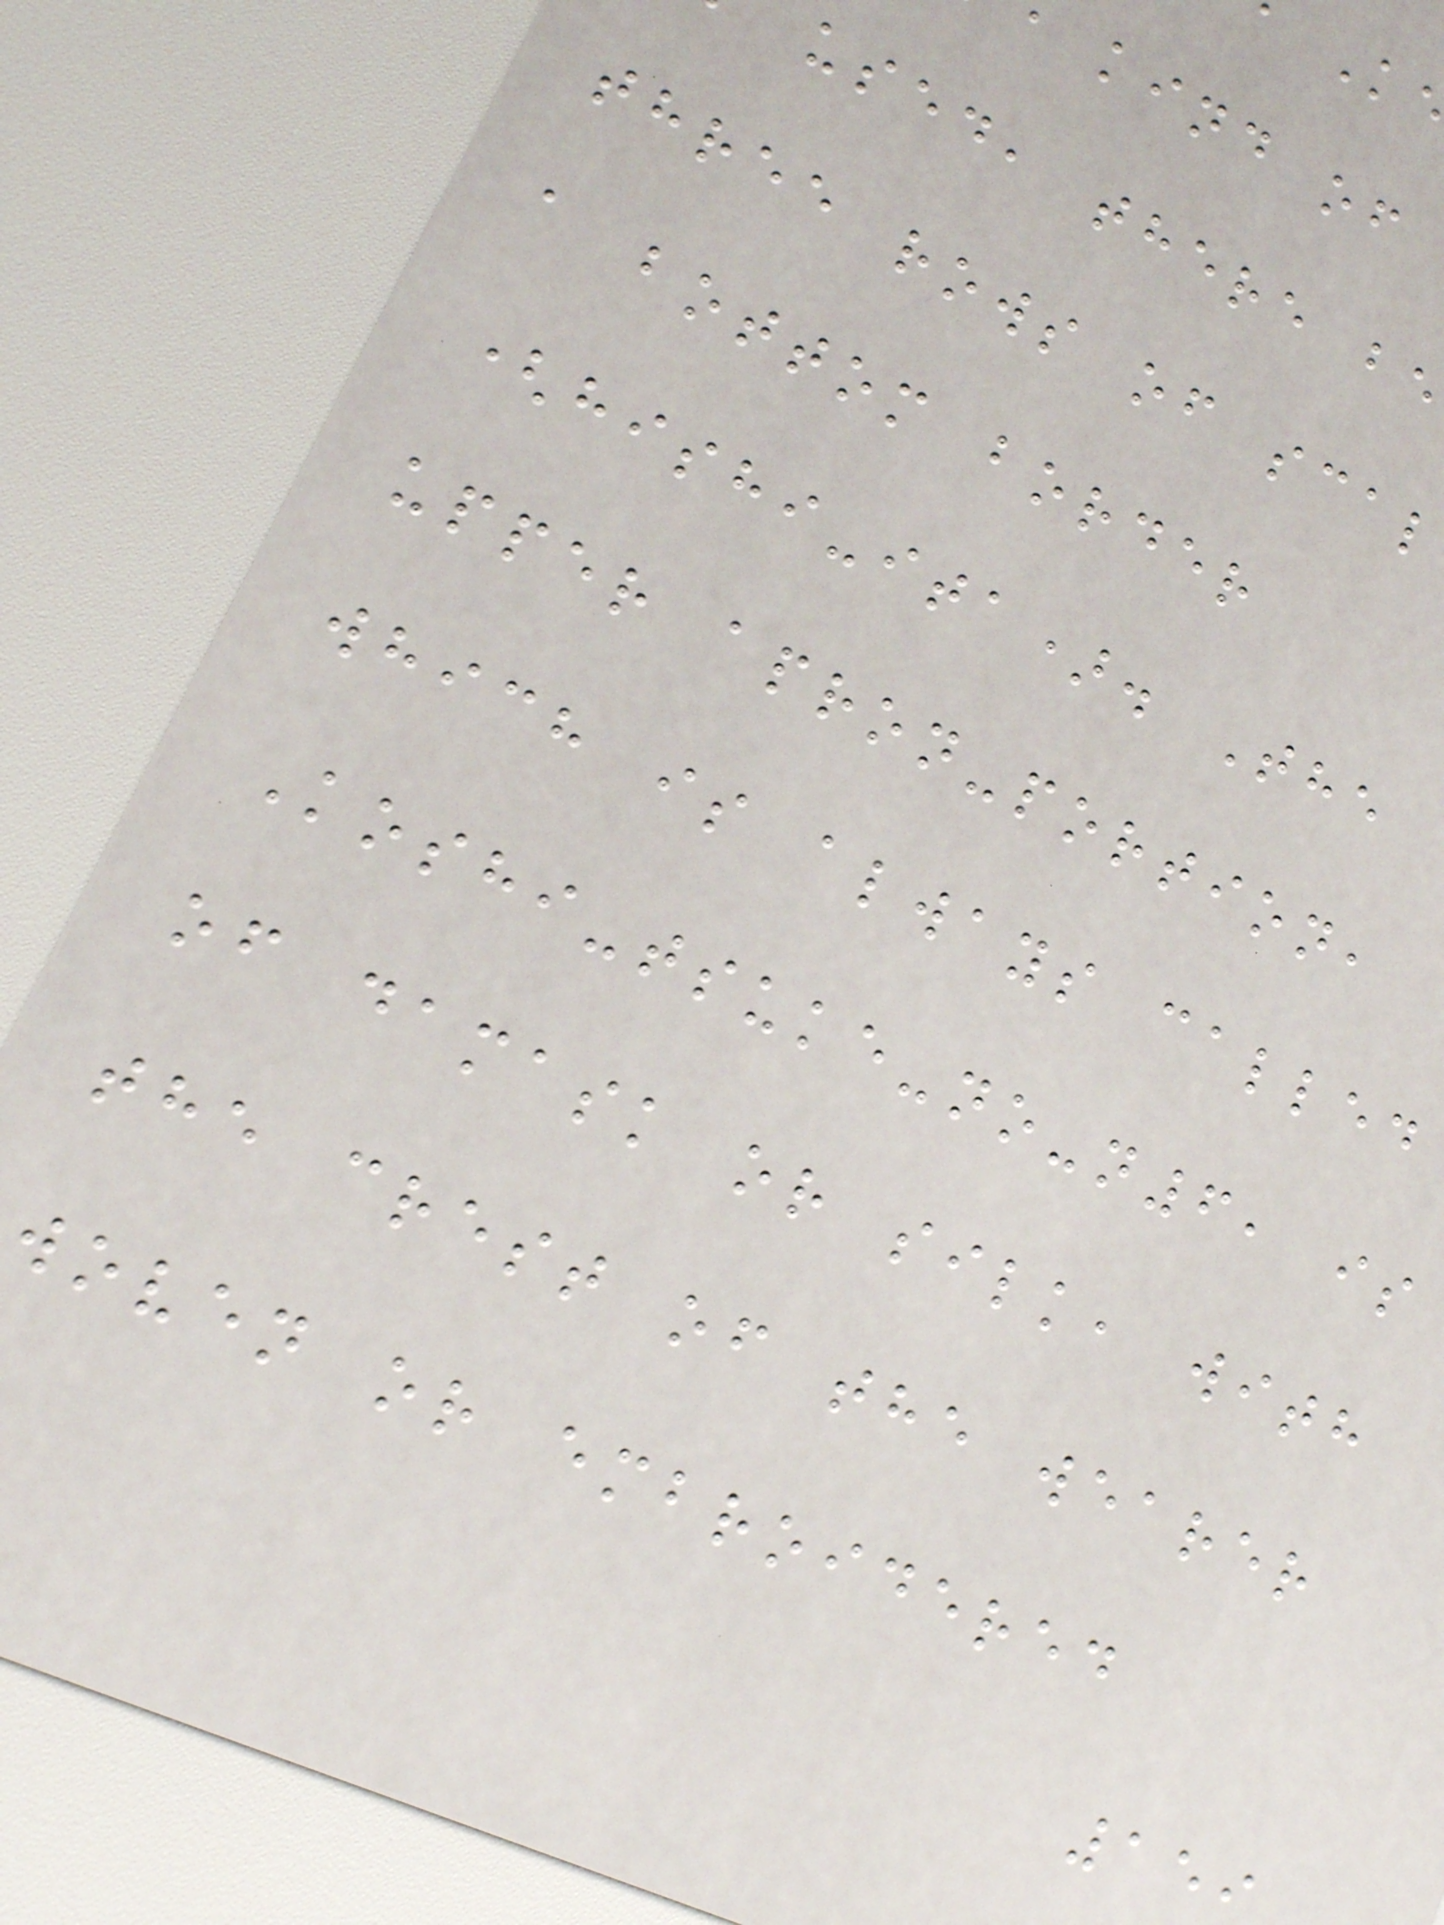kind of
used, there be
three rows of scal
a bottom border
(hishi-ita). The
upper apron-portion,
which is always called
Koshi-tsuke-no-n6, is
of damask or silk, with
the crest of the wearer
woven or embroidered
